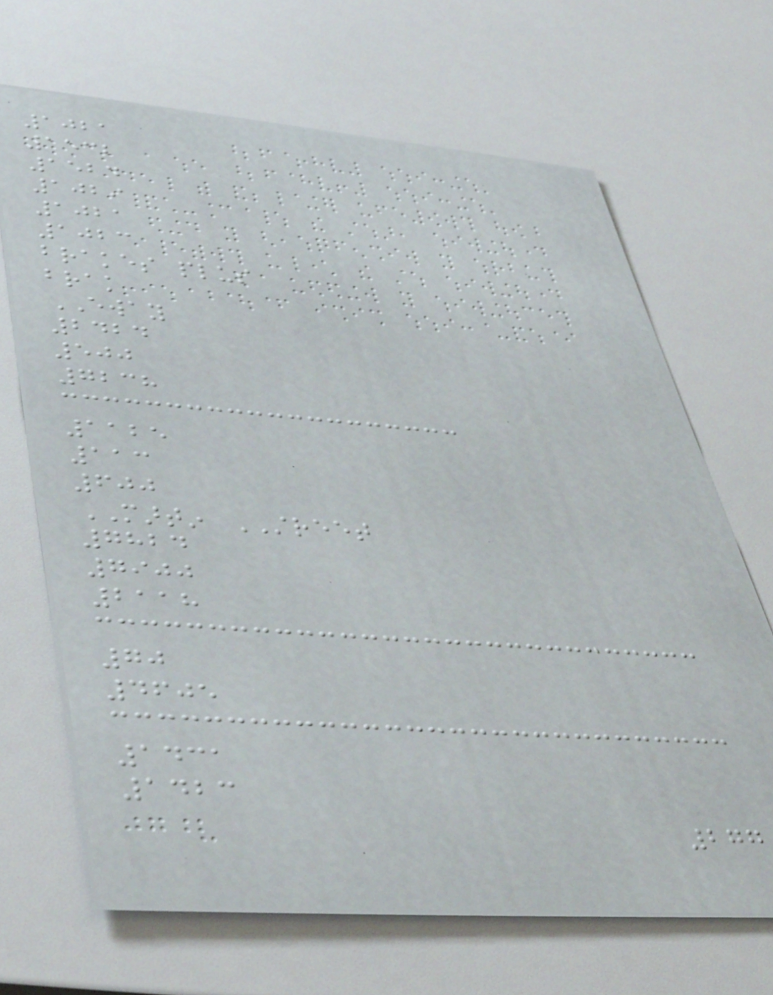1021
1532
1524
1029
1021
1023
brakes plus
brak
EWAY
2424
500
7238
1125
113
600
MARTIN STREET
7824
7900
2118
70
4605
1431
1423
277
